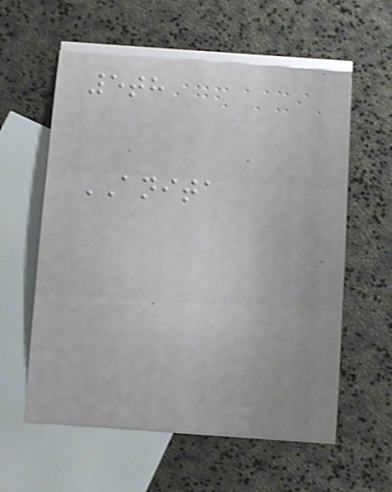5th
ANITA
